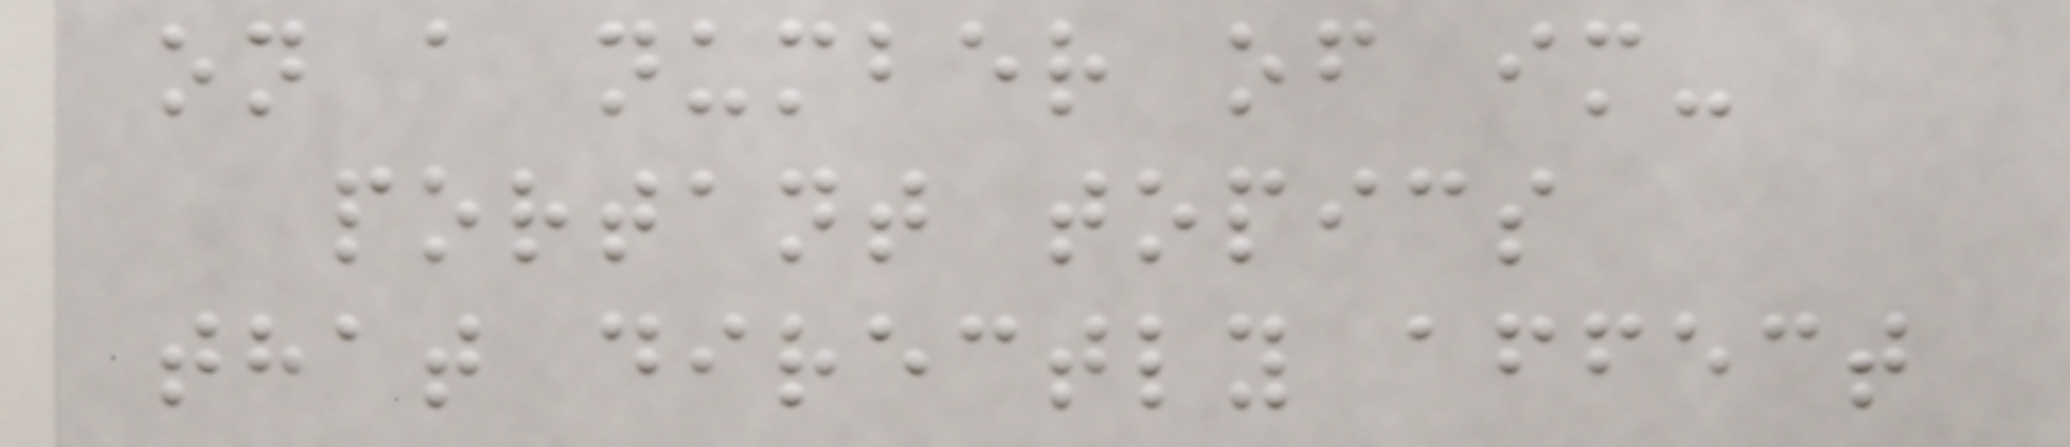on a number of im-
portant topics
that directly affect
